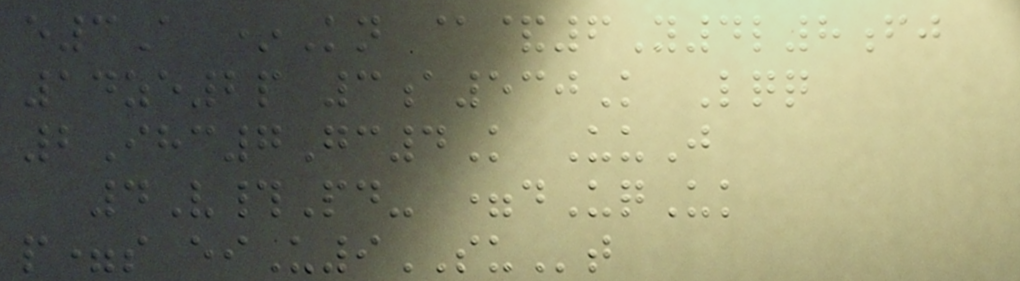e3A *Kn @&6Y4l8fj
14ze2p 3a530K Lqq
2Ihc7Gc4K UuJ
4V#Pd- =dUqUk
p=s eiU9SUt
